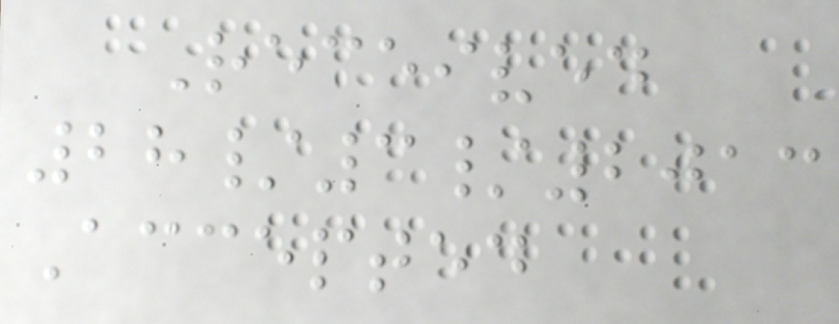Received
28/3/2013
Accepted
